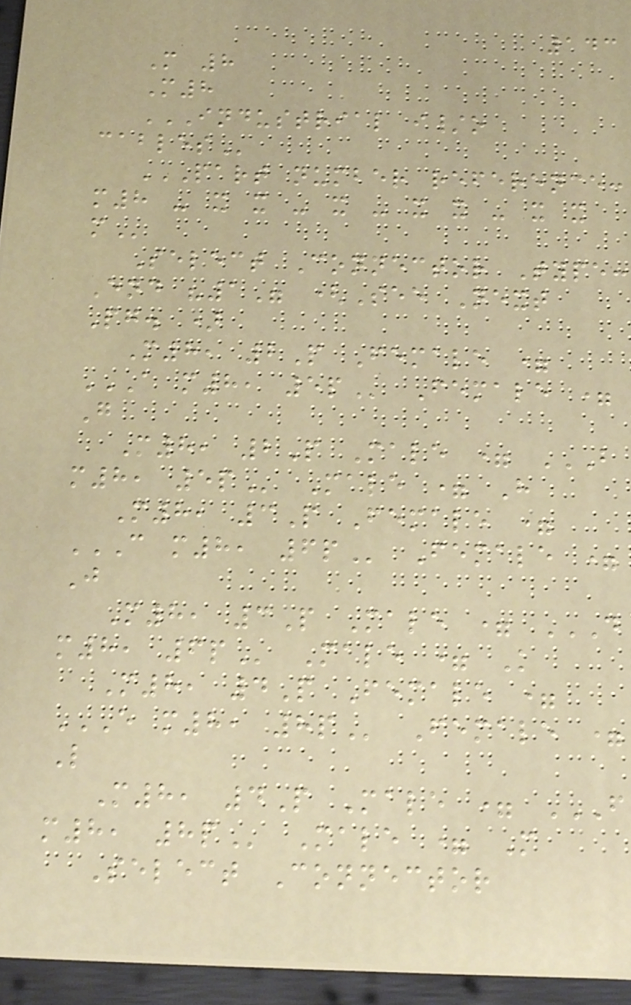143
M 8
M8
INDUSTRIAL I/O
CABLES
PART NUMBER REFERENCE:
M8 - X X - X - X X - X X
M
Select Connector Type:
End "1" (See Next
Pg. )
M8, 2P Female =
A M8, 5P Female =
G
M8, 2P Male = B
M8, 5P Male = H
M8, 3P Female =
C M8, 6P Female =
J
M8, 3P Male = D
M8, 6P Male = K
M8, 4P Female =
E M8, 8P Female =
L
M8, 4P Male = F
M8, 8P Male = M
Select Connector
